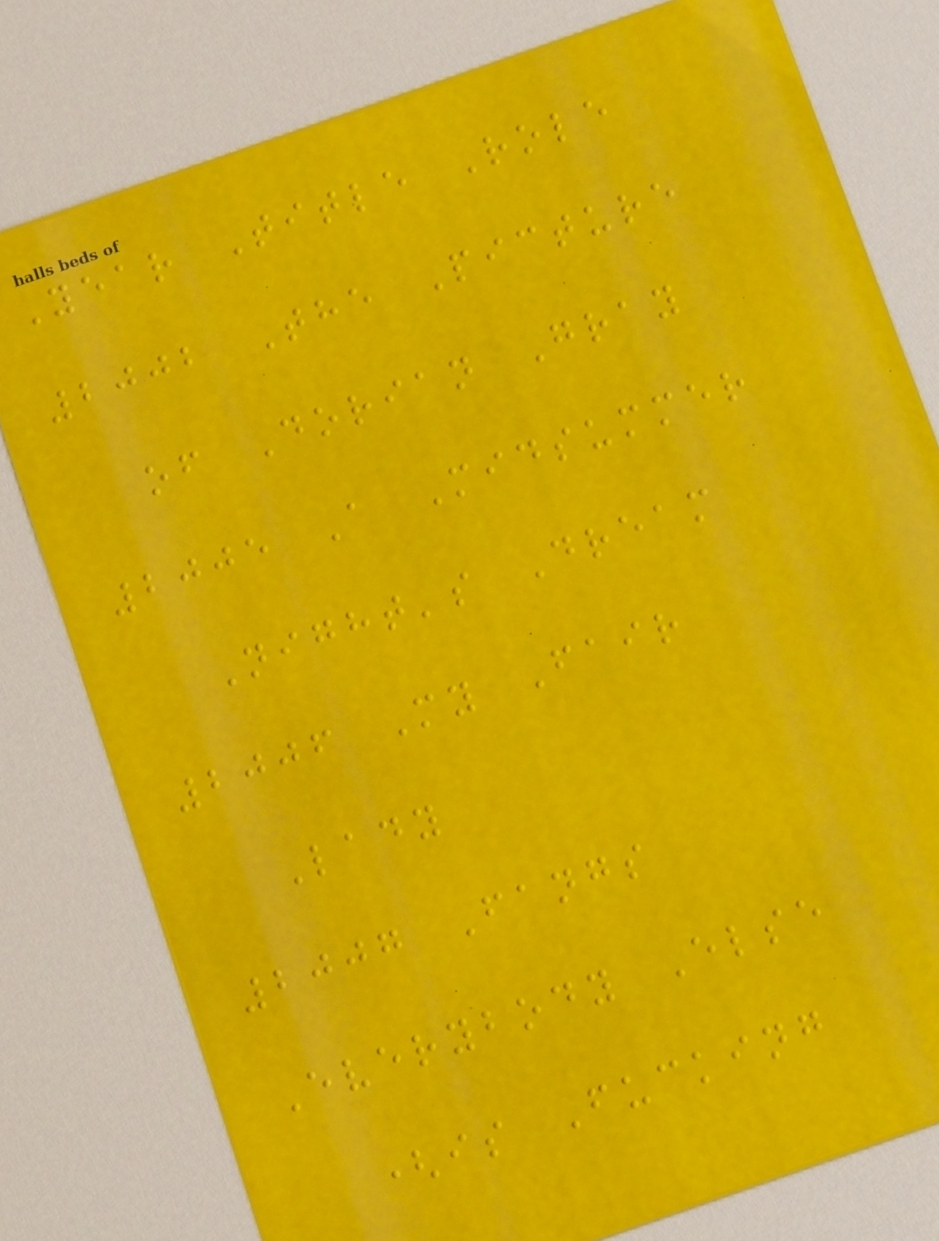Year Title Role
2002 The Picture
of Dorian Gray
2005 A Midsummer
Night's Dream
2006 My Fair
Lady
2007 Fangs
Everybody Else
(is Fucking
